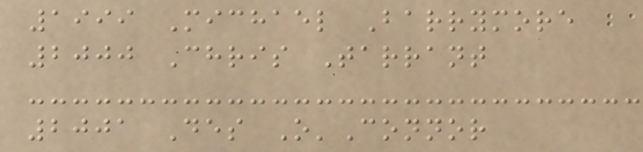1999 Michael Barrymore
2000 Chris Tarrant
2001 Des O'Connor
